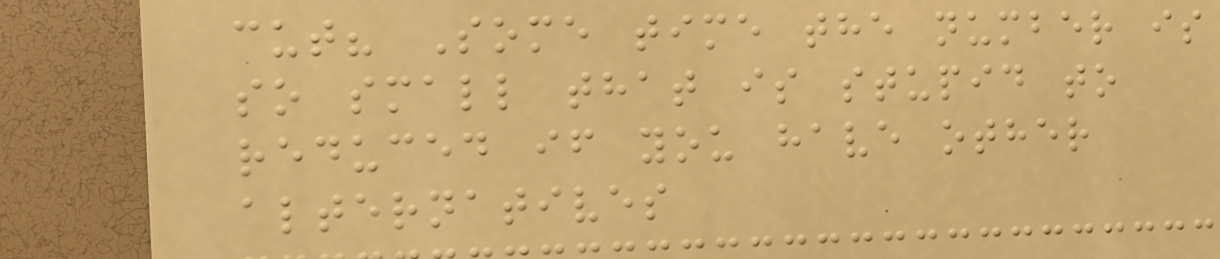cut? Some time the number is
so small that is stupid to
reduced if you have other
alternatives
